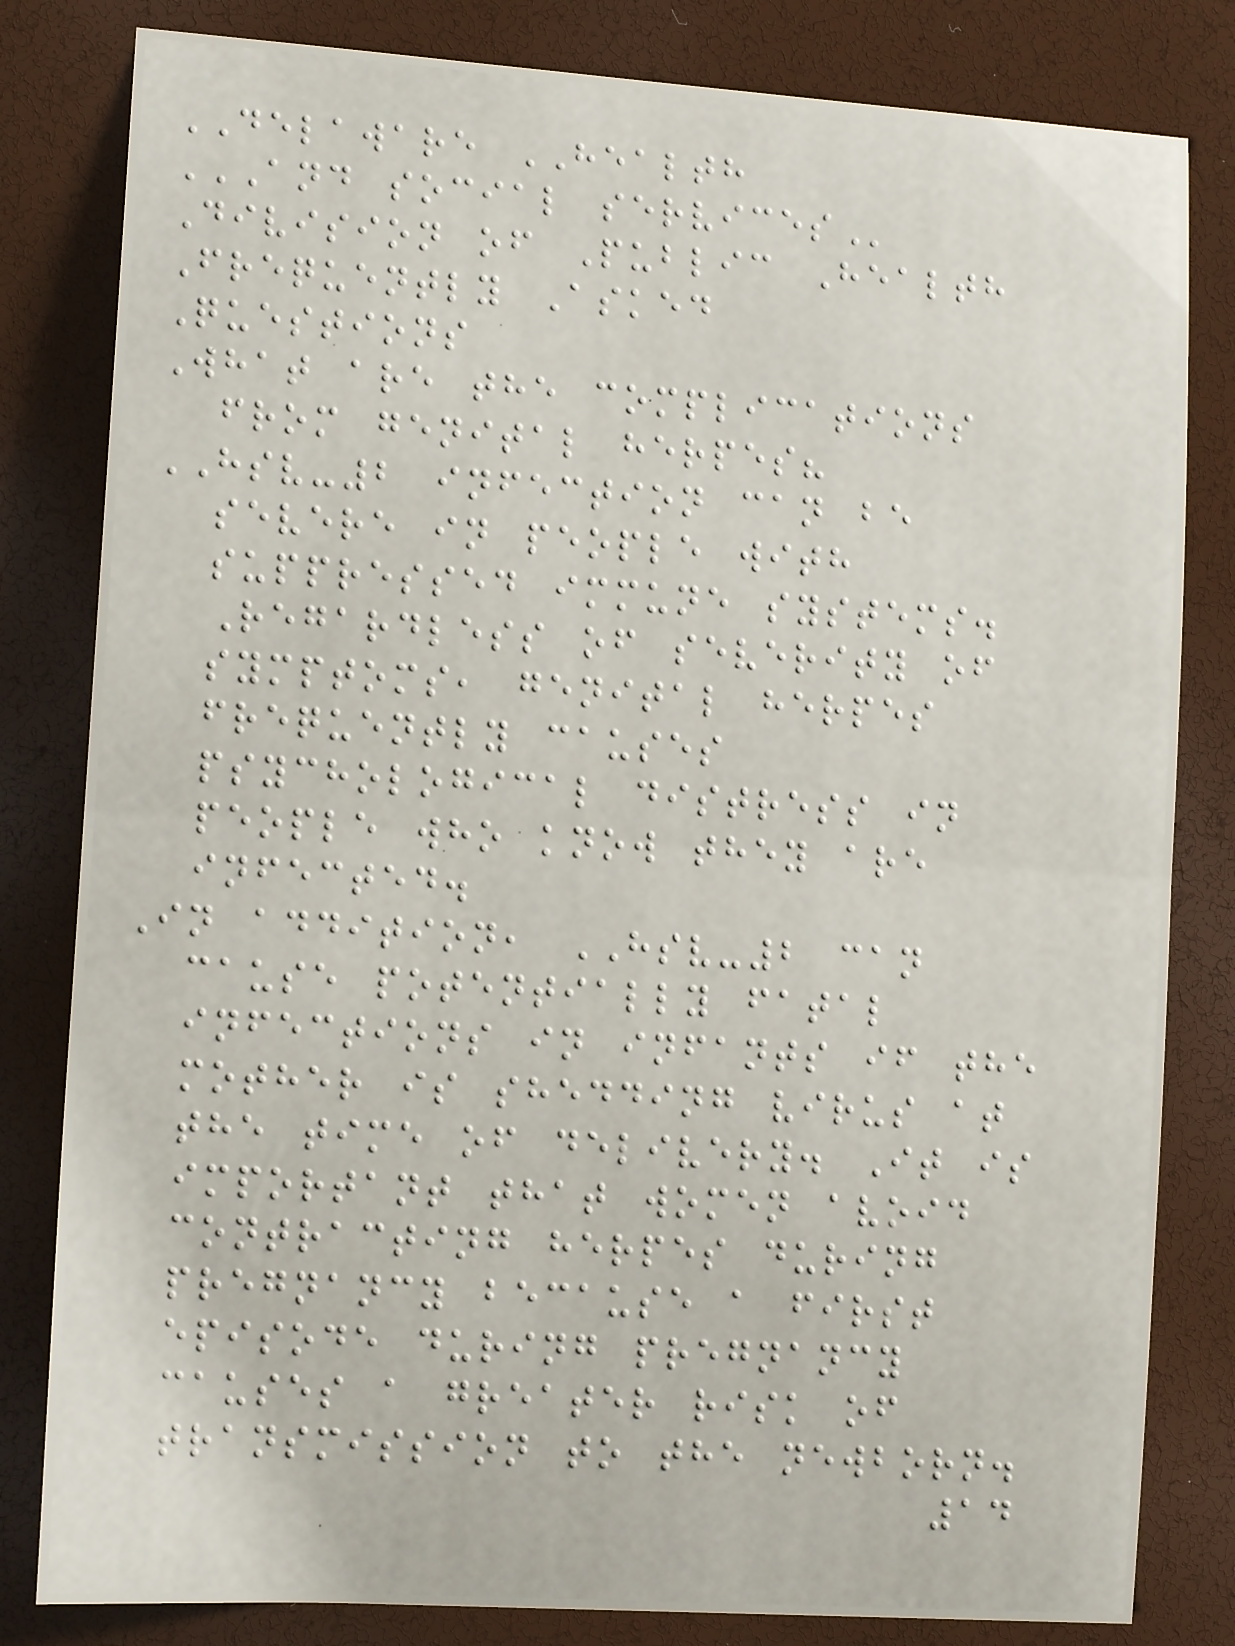DELAWARE HEALTH
AND SOCIAL SERVICES
Division of Public Health
Frequently Asked
Questions
What are the complications
from genital herpes?
HSV-2 infection can be
severe in people with
suppressed immune systems.
Regardless of severity of
symptoms, genital herpes
frequently causes
psychological distress in
people who know they are
infected.
In addition, HSV-2 can
cause potentially fatal
infections in infants if the
mother is shedding virus at
the time of delivery. It is
important that women avoid
contracting herpes during
pregnancy because a first
episode during pregnancy
causes a greater risk of
transmission to the newborn.
14
